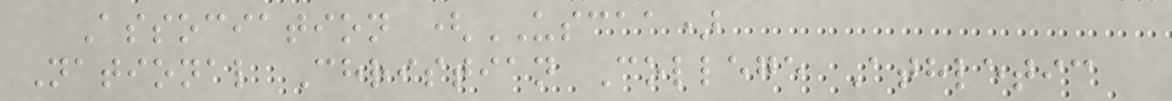Association (USCAA)
National Christian College Athletic
